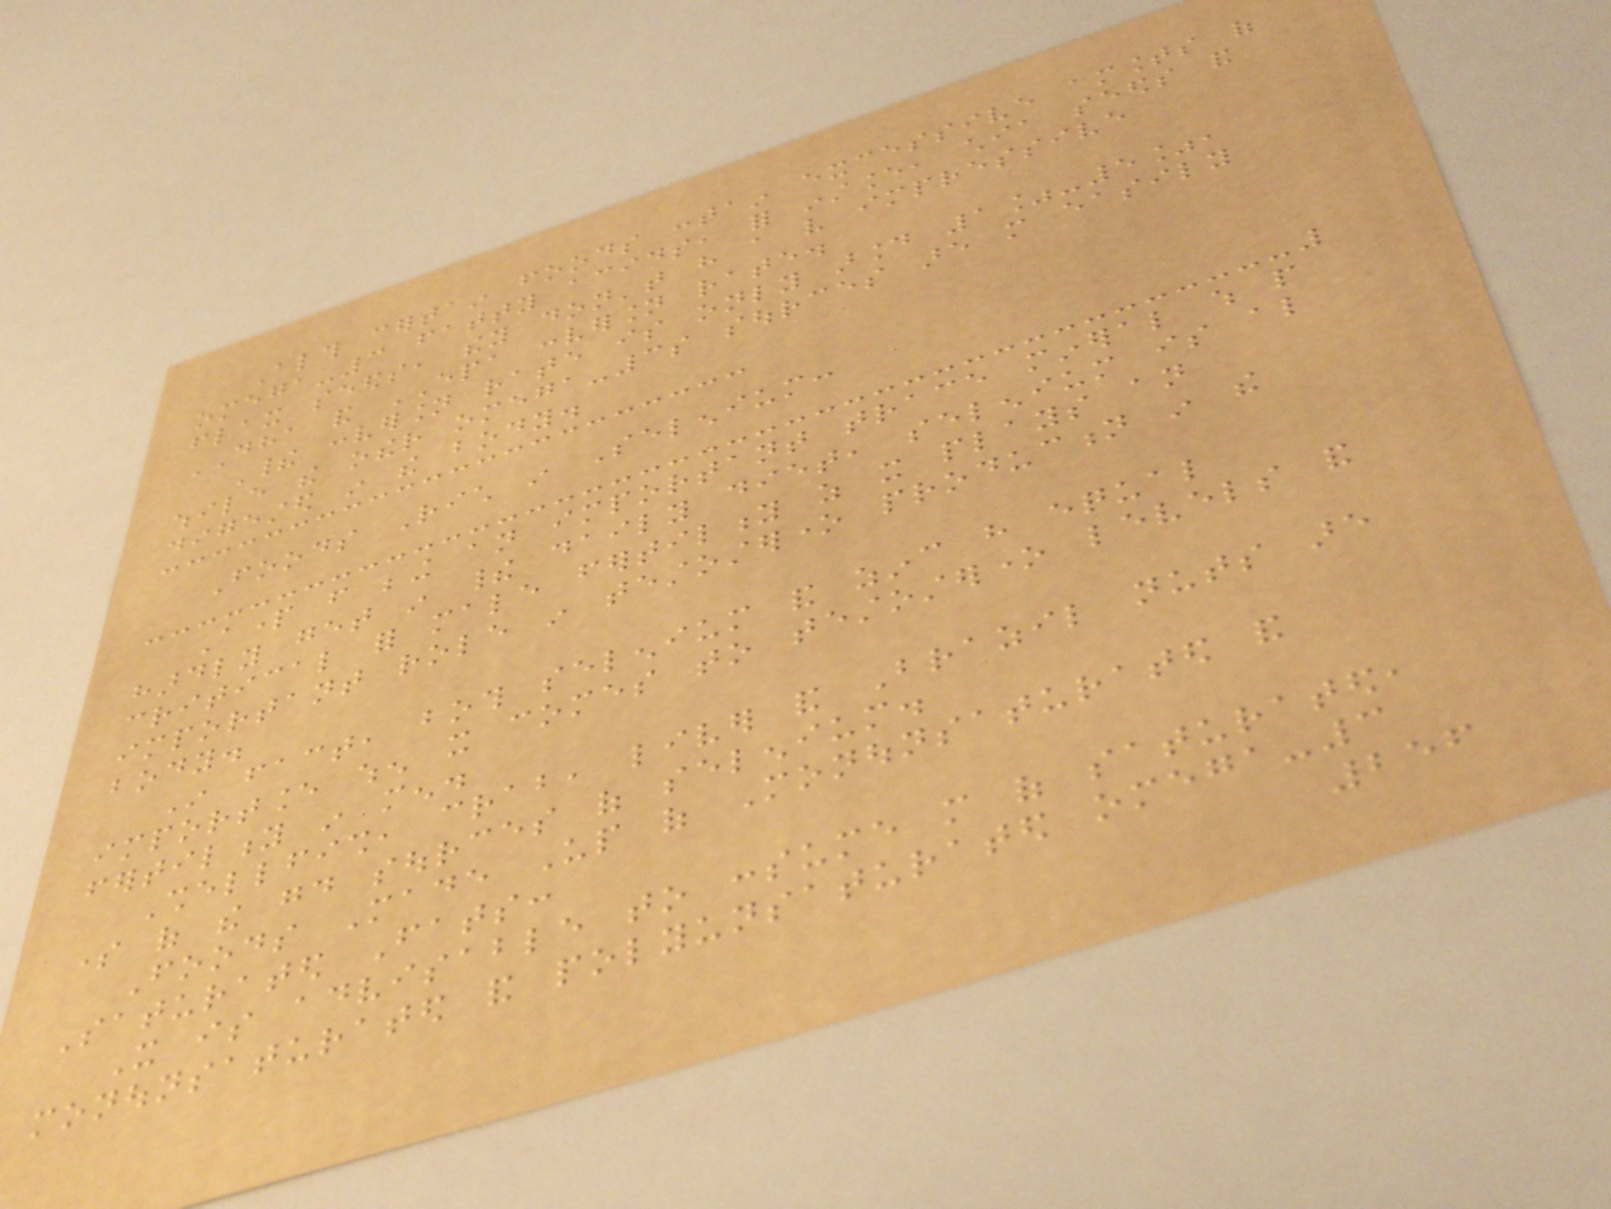Although certain foods contain excessive amounts of
omega-3 fatty acids, for instance, chia seeds and
flax seeds, they don't have a very impressive
DHA and EPA conversion rate.
Their conversion rate is only around 1%-5%,
while the other omega-3s sources are more easily
digested in the body.
Foods Rich in Selenium:
Apart from being an important trace mineral which people
hardly get in their daily diet, selenium is also
critical for male fertility as it plays an
important role in testosterone production in the
body.
In fact, both selenium and zinc have equal
importance when it comes to testosterone levels and
fertility in men.
Shellfish, crab, liver and Brazil nuts are
some of the good sources of selenium.
Foods Made Up of Monounsaturated and
Saturated Fats:
It is advisable to consume more of saturated,
monounsaturated and polyunsaturated omega-3
256
